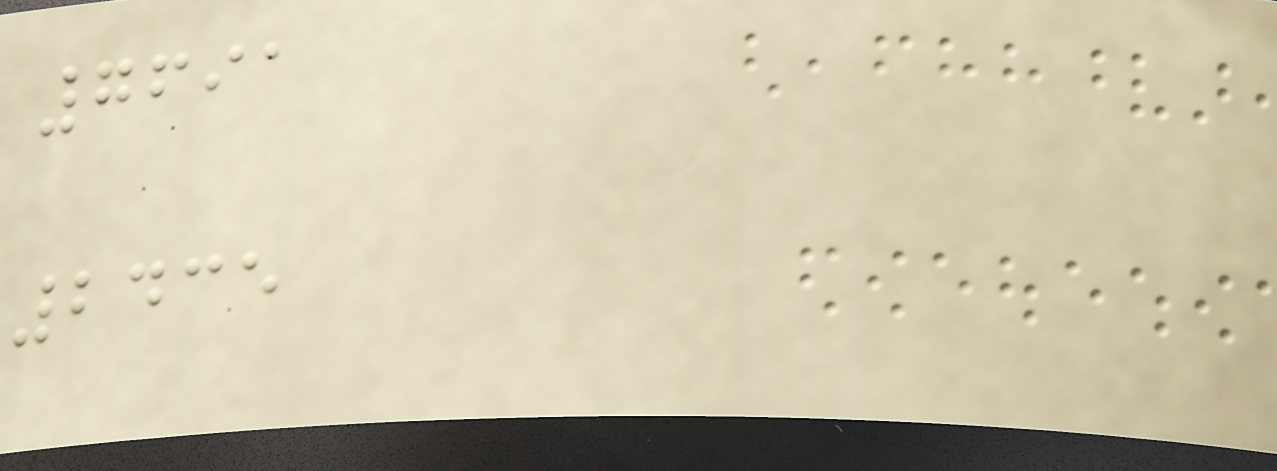7691
2435
